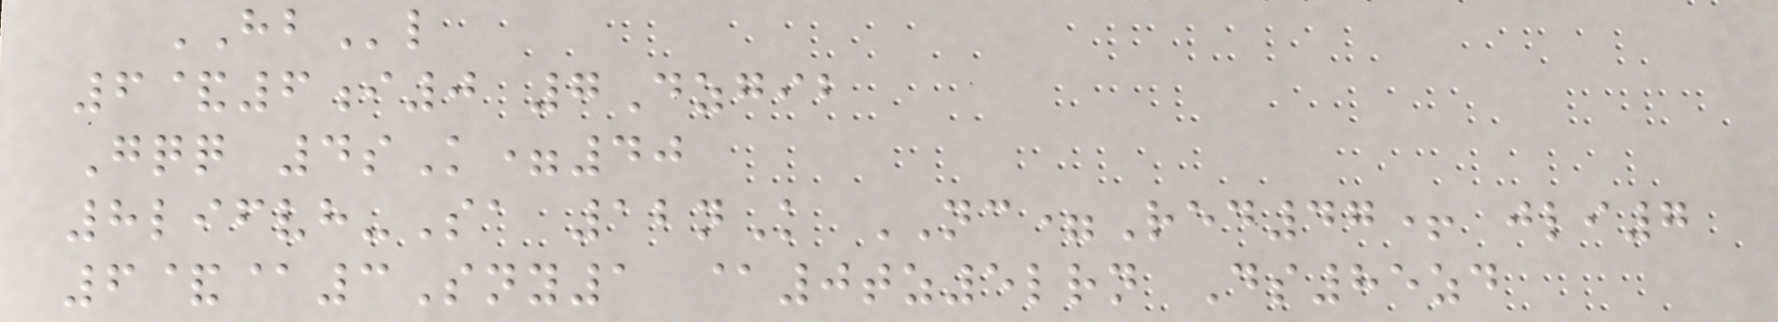HBl
6&6i0 7Dzgib
Gqq 4sK=40
8lifvh-Sa 12nK NC=Red47+ jli7
6&@3Sny1 @0tz5lrn Ds85zd
